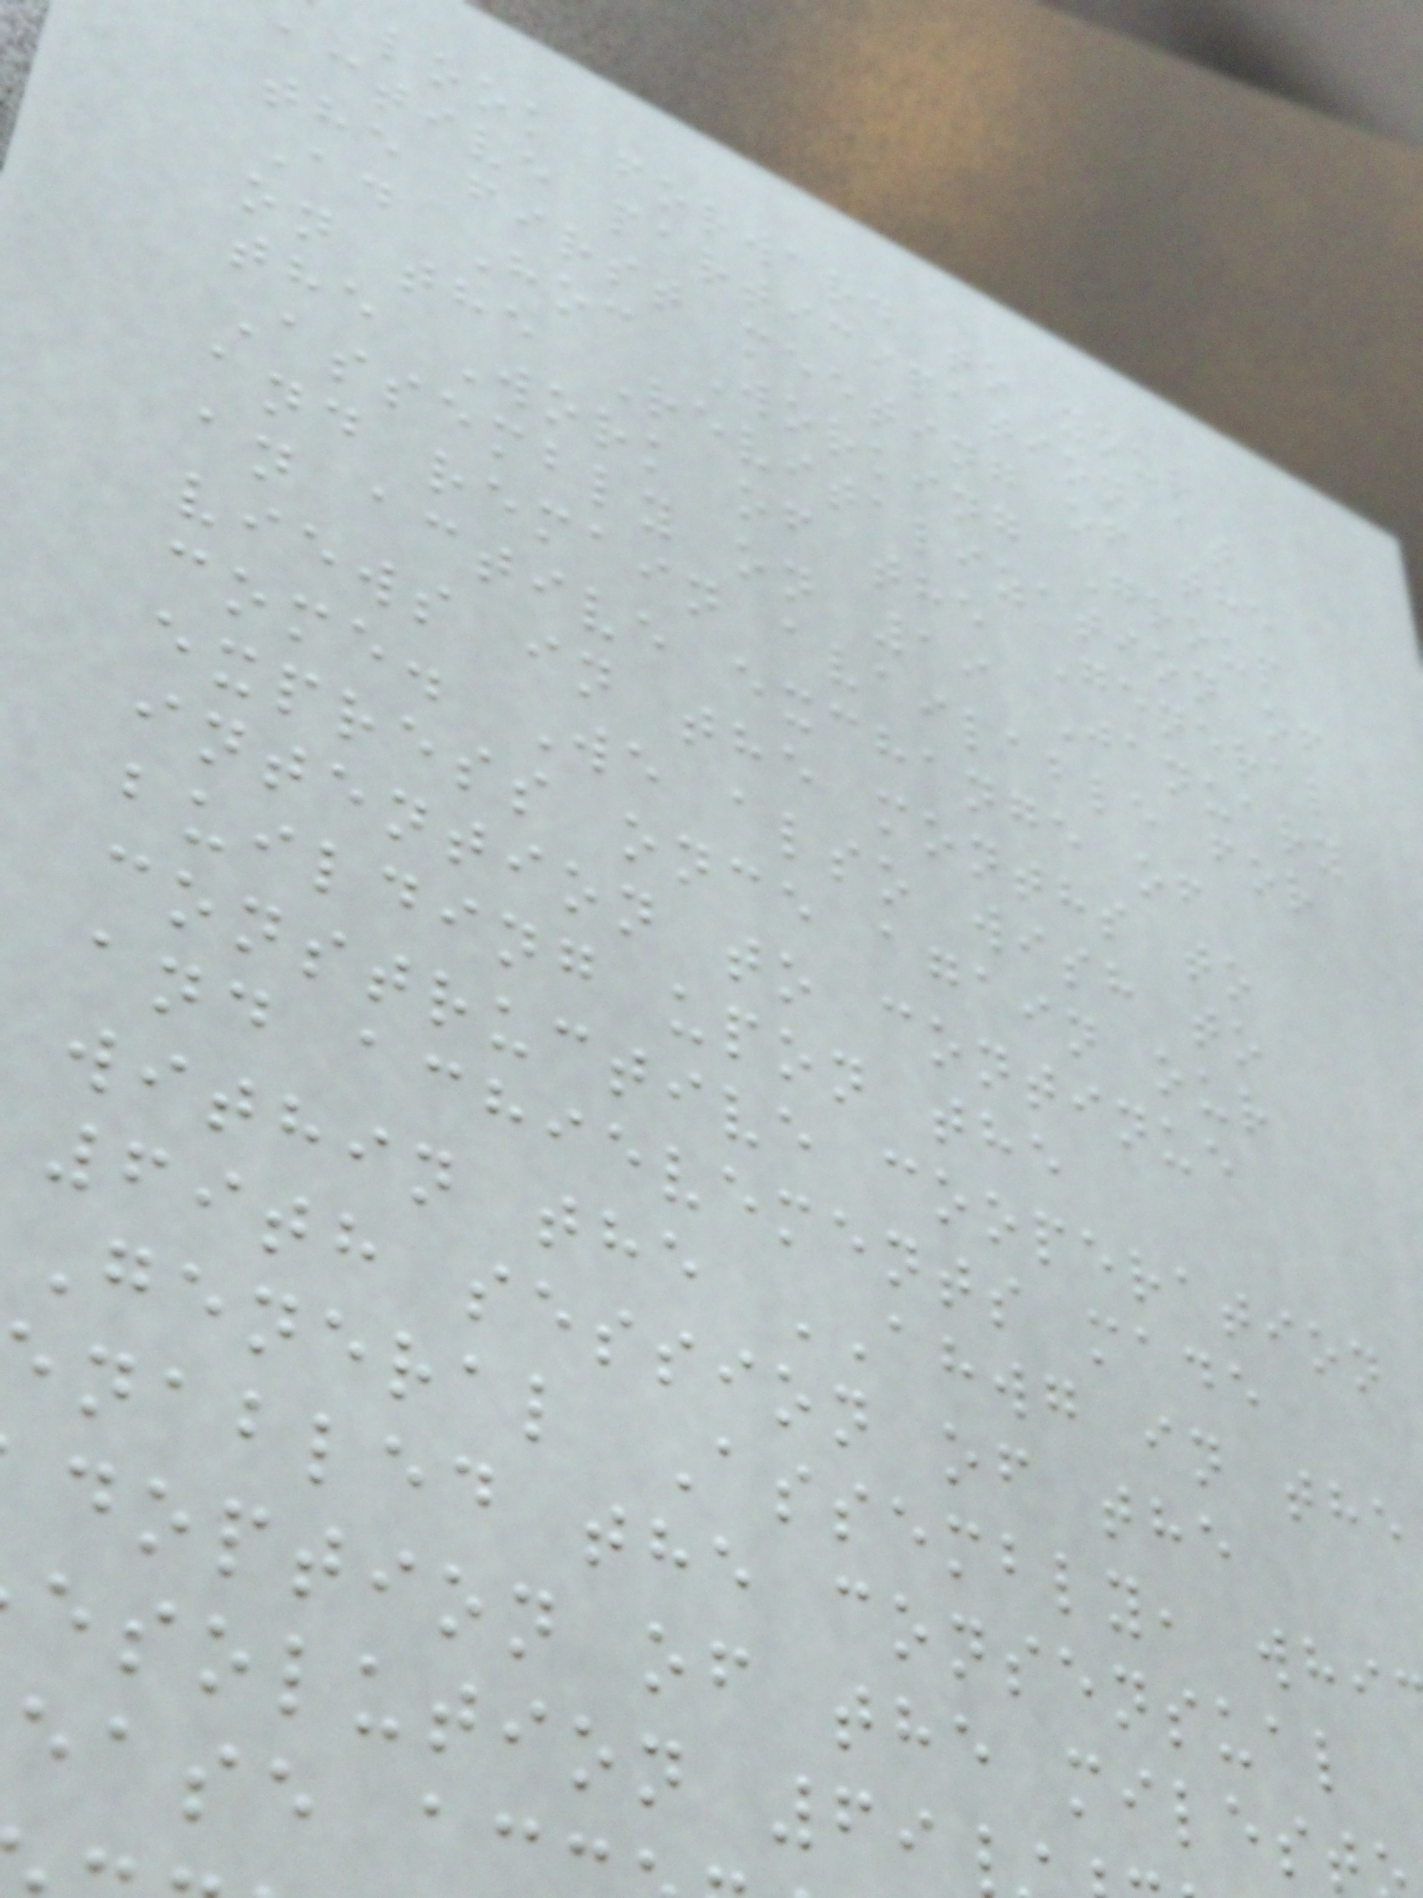look forward to your
active participation at
the first meeting of the
Ad Hoc Working Group
on the Revitalization of
the Work of the General
Assembly on 19 January
and remain available for
an active exchange of
views in the months to
come. We also wish to
express once again our
intention to continue
building upon the
constructive cooperation
and achievements made
within the AHWG in the
69th session of the
General Assembly, whi
nabled the consensual
doption of the milest
esolution 69
ease a
